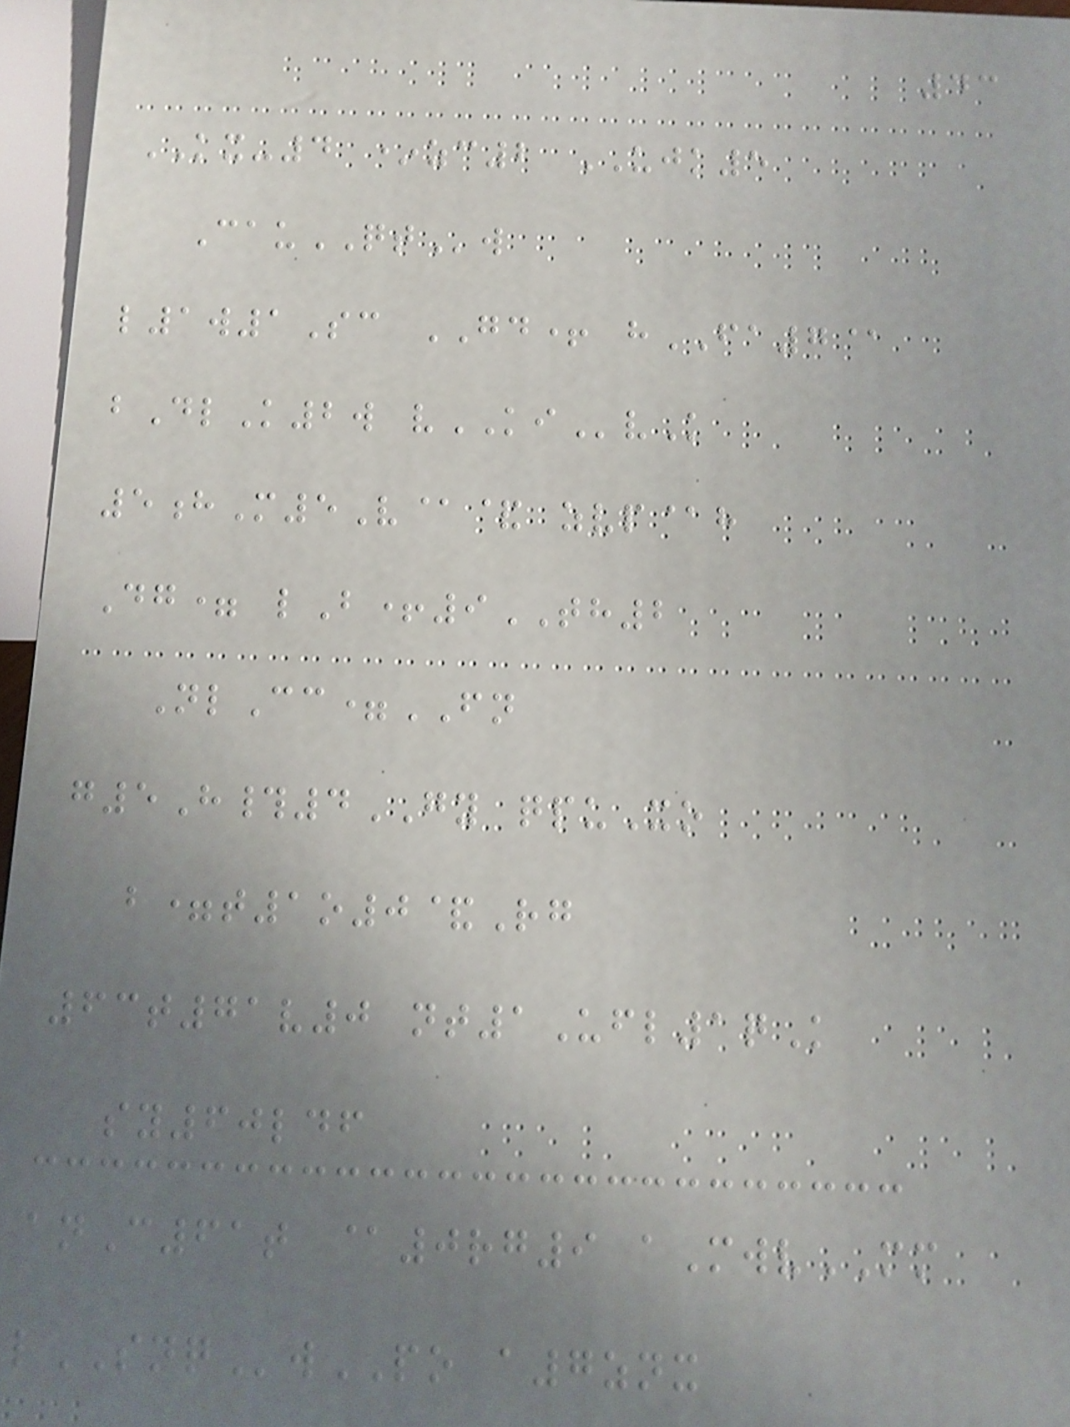43
KX-4 *zc2 UJK5
CauQTw
l1w1Sc GD+ hFA7@
bDlK2w vKIvK
5hM5V@& zvp@h
Dg= lB+9TH2
NlCc=FN
g5H#4GY qpuXo
b=t1o0&Rg
63t71v0 nt1Ufl1qK
sy60ldf
anC61t @0rg9 aMwvMM
lSNQwPO a7znx
